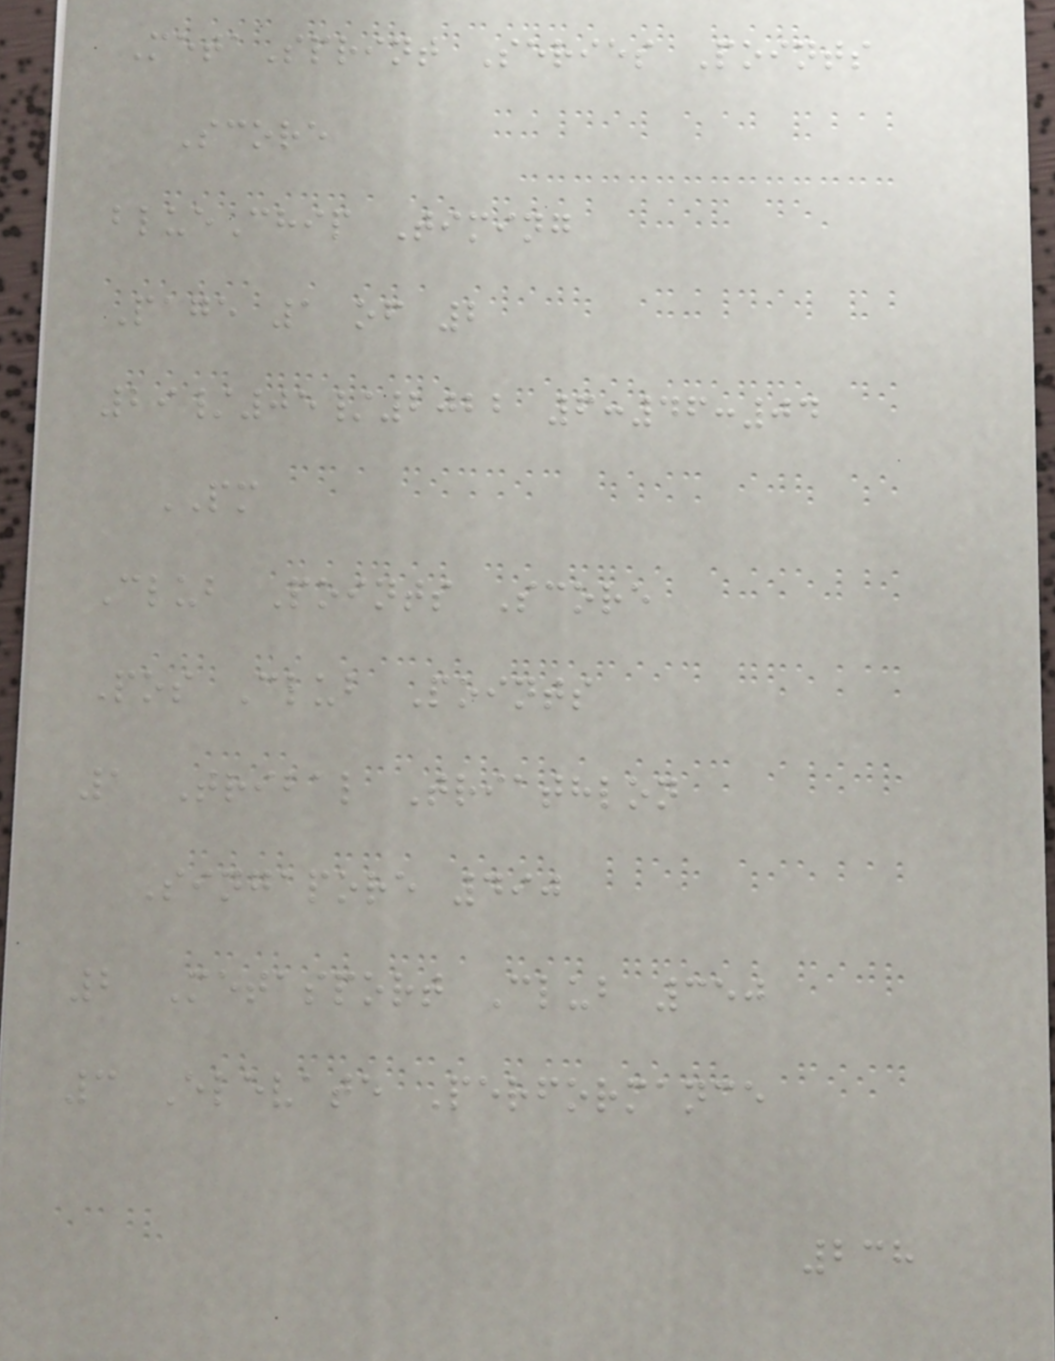MetaSprint Series Points
Score
blueChip Timing
Page 1 of 2
29/05/2022 6:46:04
PM
Club Points Score
Pos Club Points
1 Tribal Triathlon
Singapore 490
2 Metasport Club 350
3 Elevate Performance
238
